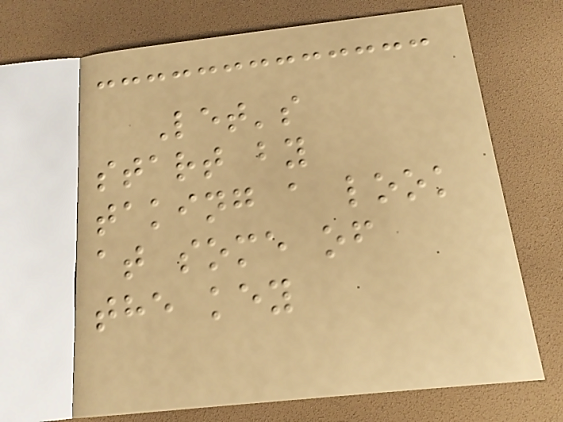Let's
start by
taking a look
at some of
the key
